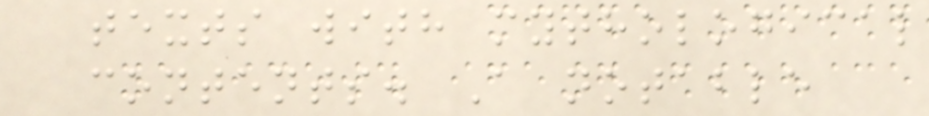texts with mythological
contents. A notable
